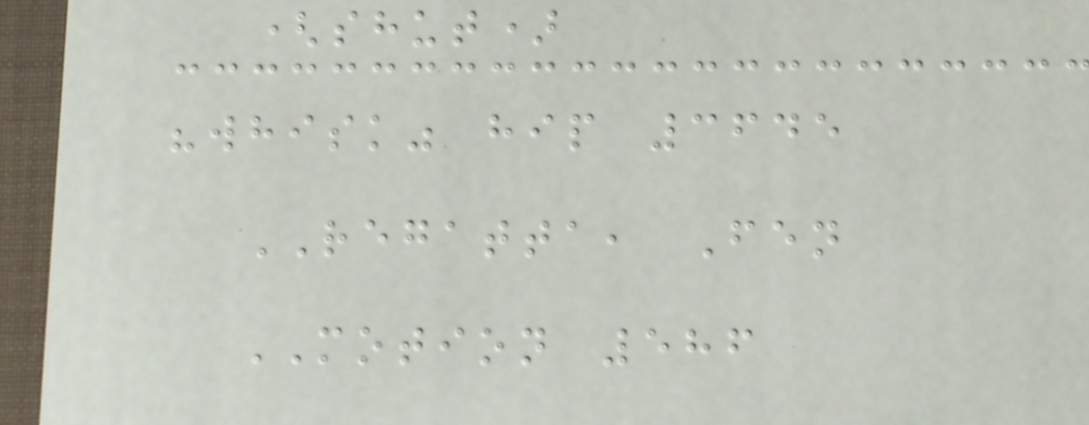(shut)
"whisk" hip 3645
REGATTA, Fen
MOTION 586
